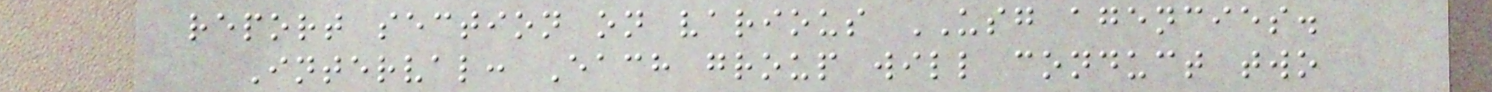report section on various USG agencies.
Interval: Each group will conduct two
